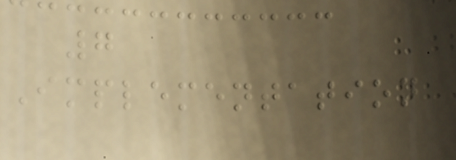7
Implementation
